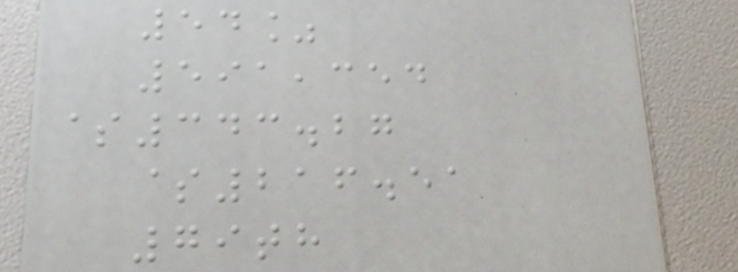54%
591,354
$343.27
$216.51
79th
